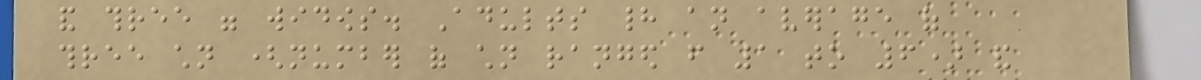and three were widows. Adults had an average of
three children (number of children ranged from 1 to 6) and
